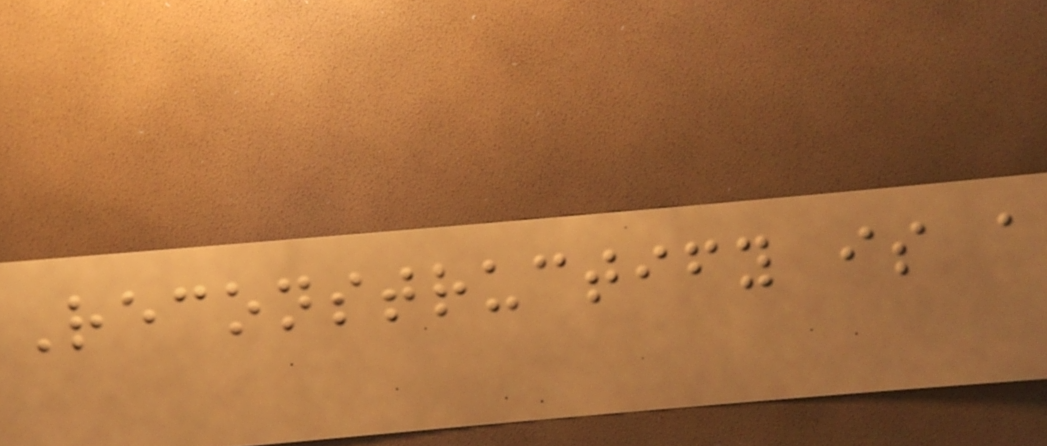Reconstructify is a
